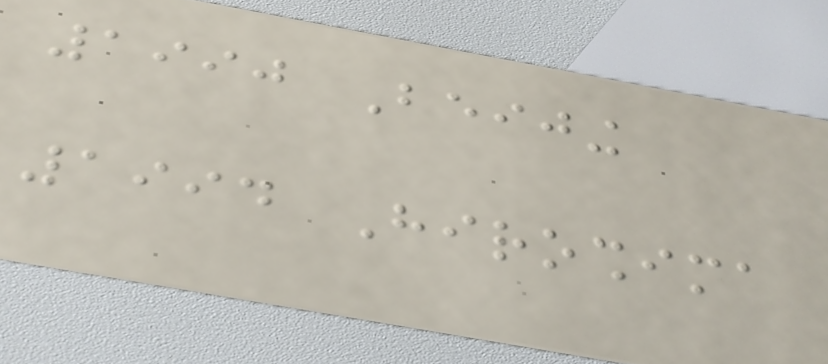1990 Beijing
1994 Hiroshima
